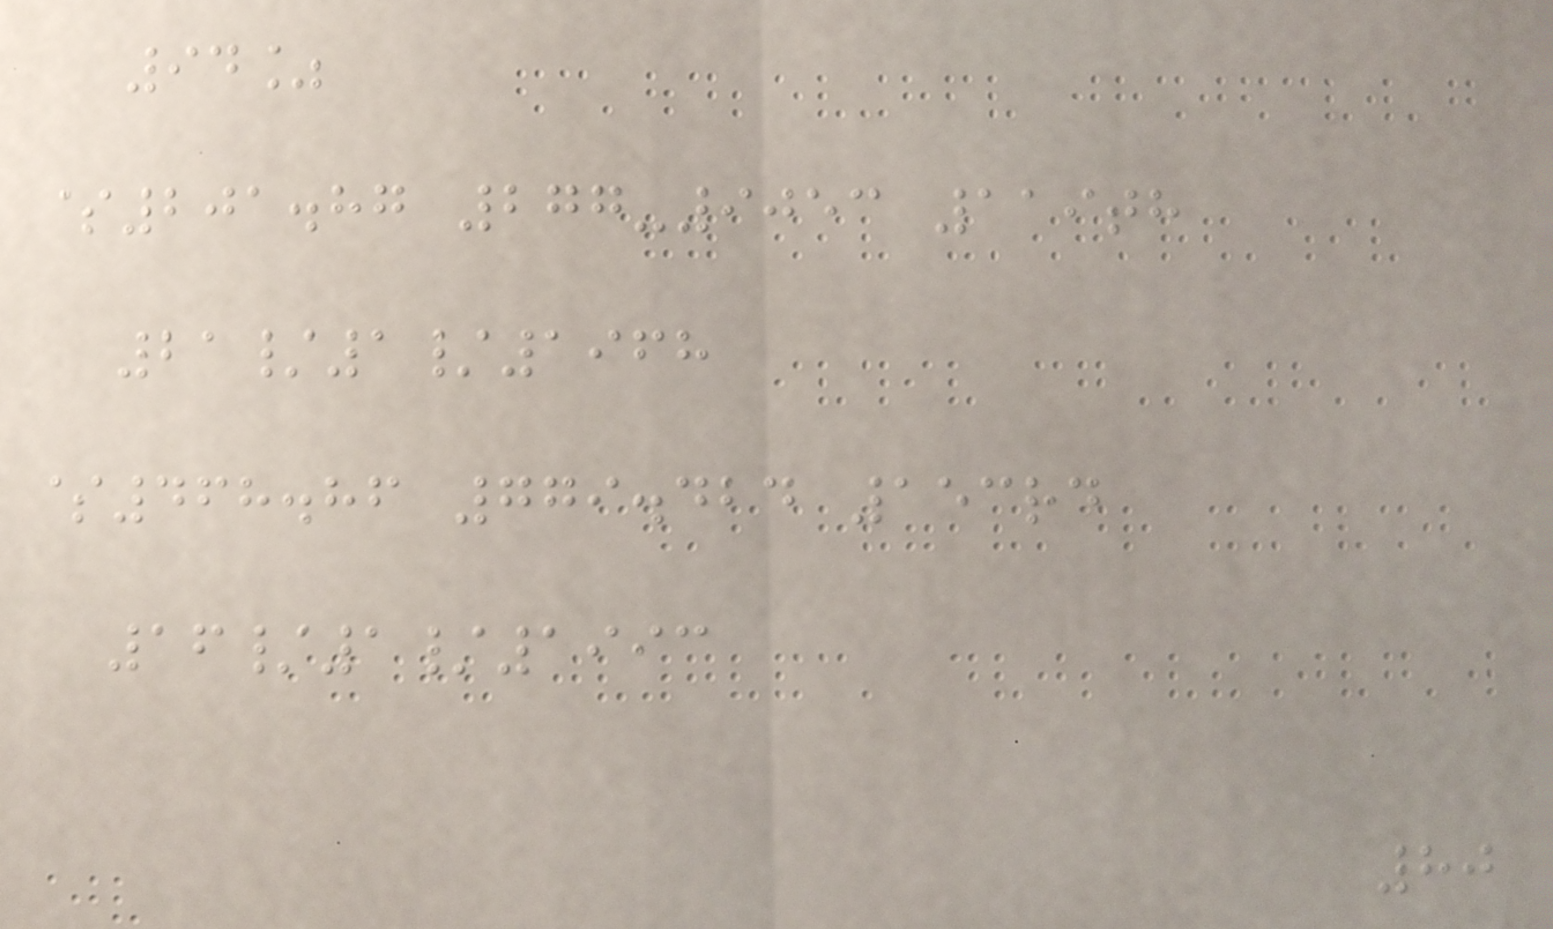94%
$201.87 277-9053 119th
21/1/1968
$468.86 779.424 153rd
16/1/1993
80
